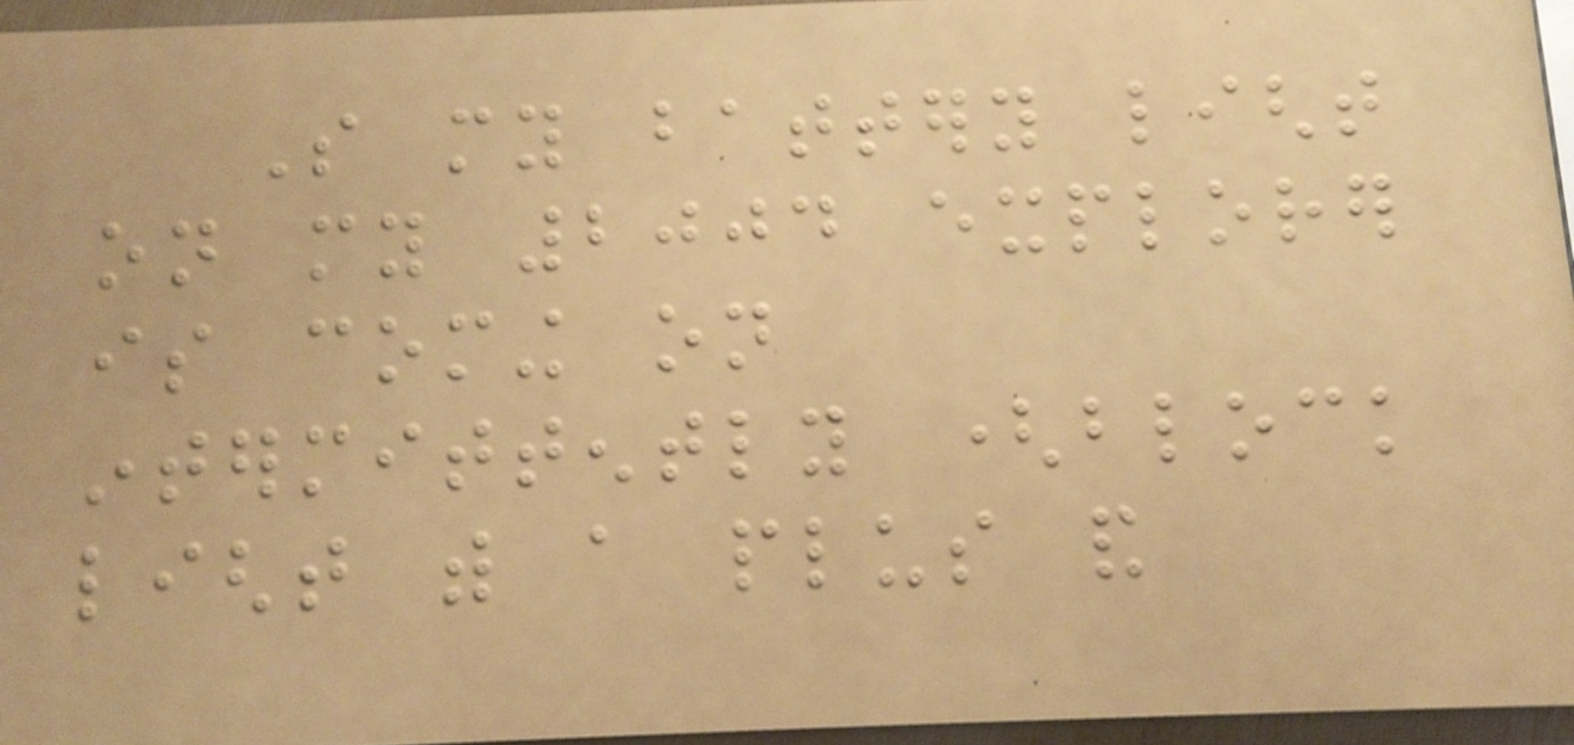So my battery light
on my 2004 explorer
is coming on
intermittently (block
light with a plus and
